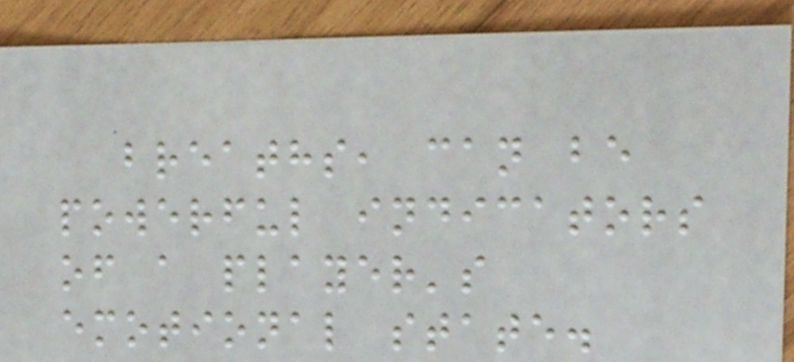breaths, can be
powerful indicators
of a player's
emotional state.
